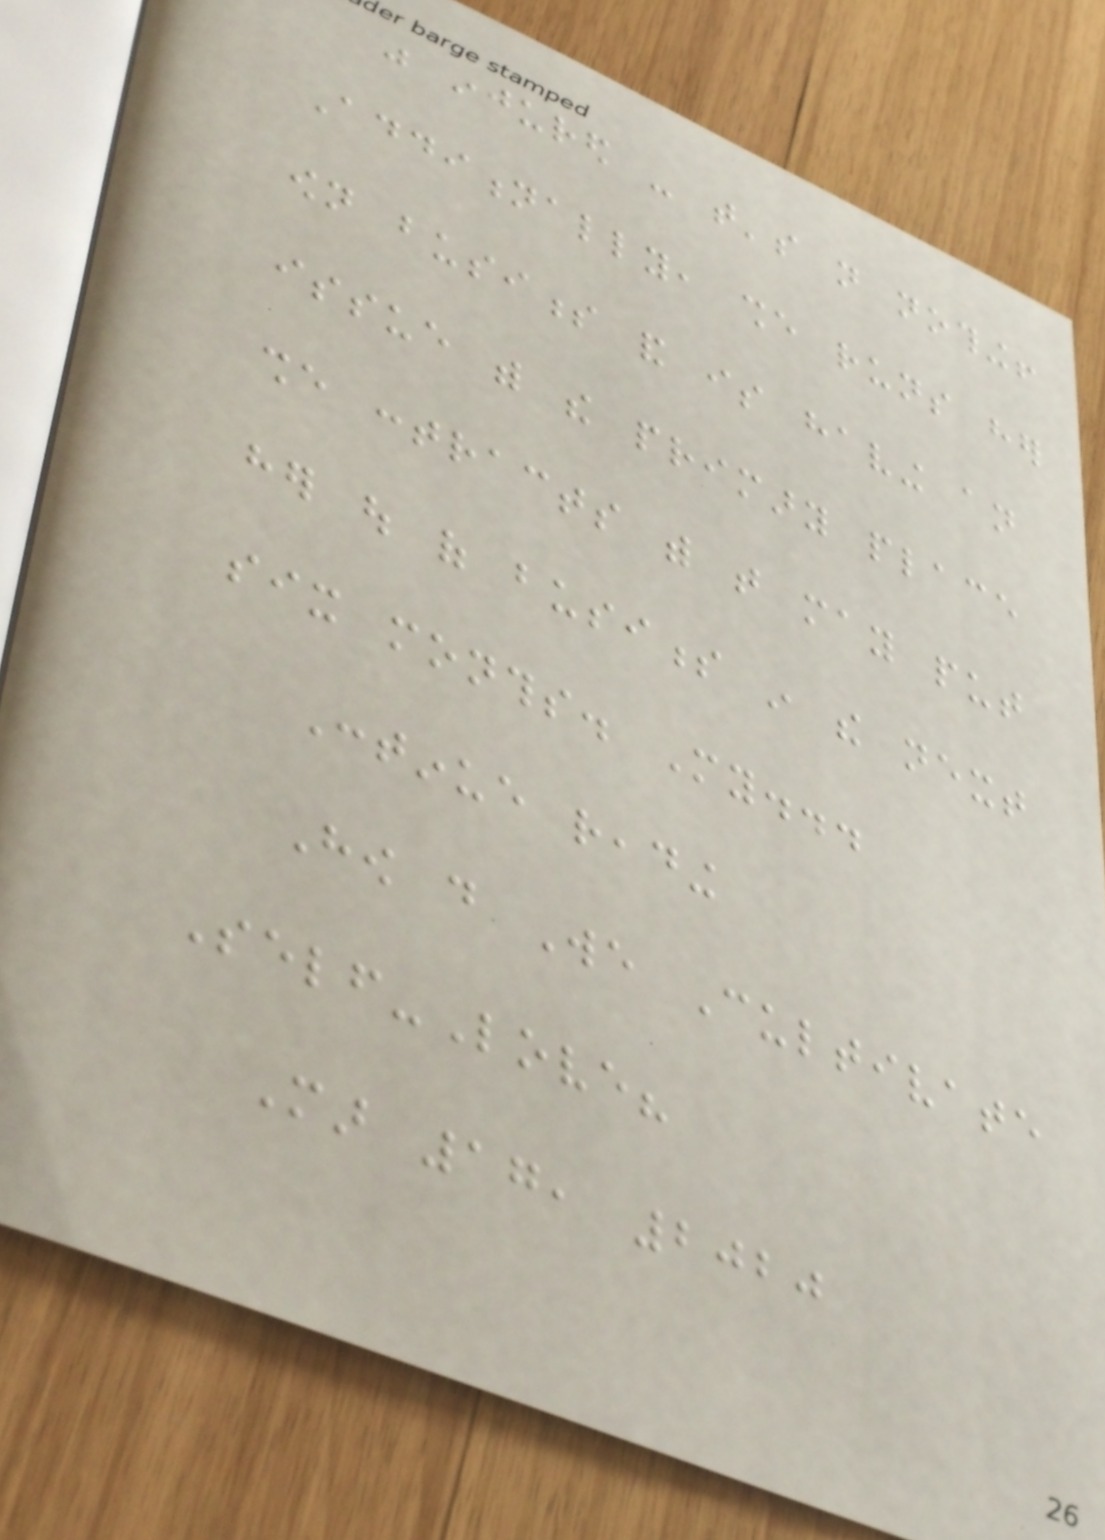was injured - that's not nothing!
Additionally, she runs her
own business and is having an
issue with the primary place
she contracts with that may put
her out of business in the next
six months. My...
Continue reading
How do We Cultivate
Self-Love?
Mar 17, 2020
